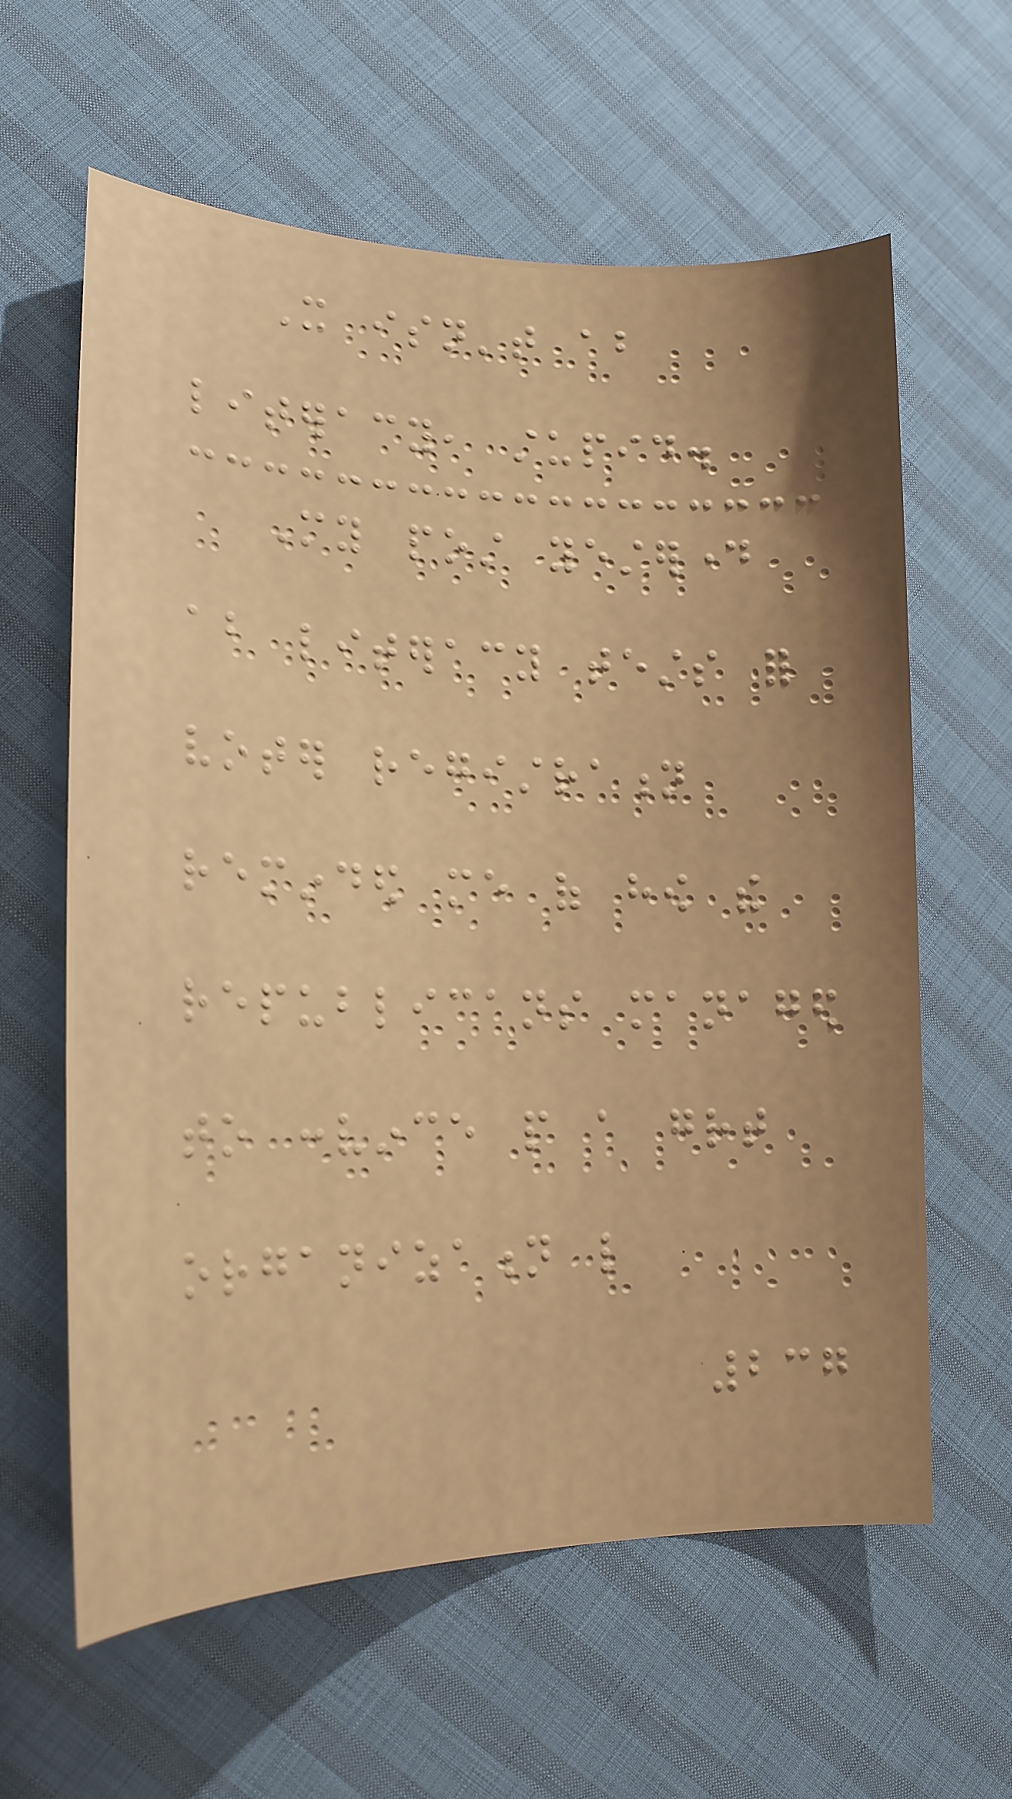It isn't about
literacy, stupid.
My post yesterday
about literacy tests for
voter registration
reminded me of how the
republicans managed
to convince people a great
organization like
237
